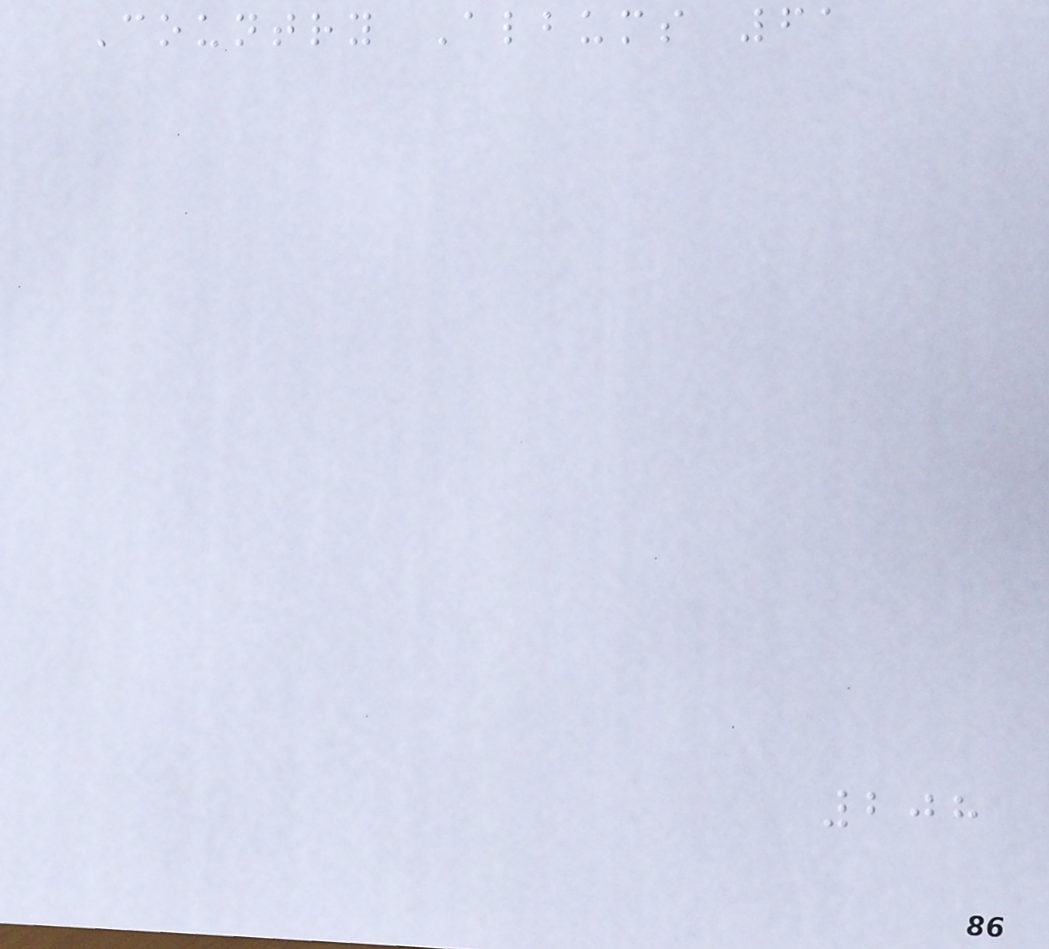Country Albums 61
208
